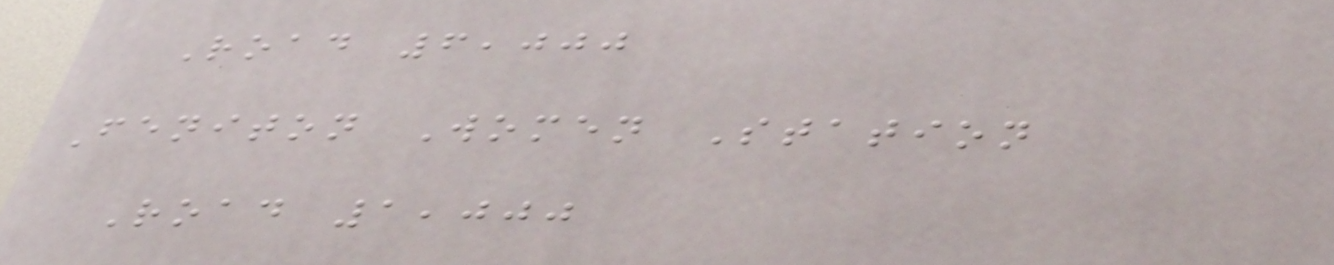Road 6,000
Feniton Women Station
Road 1,000
